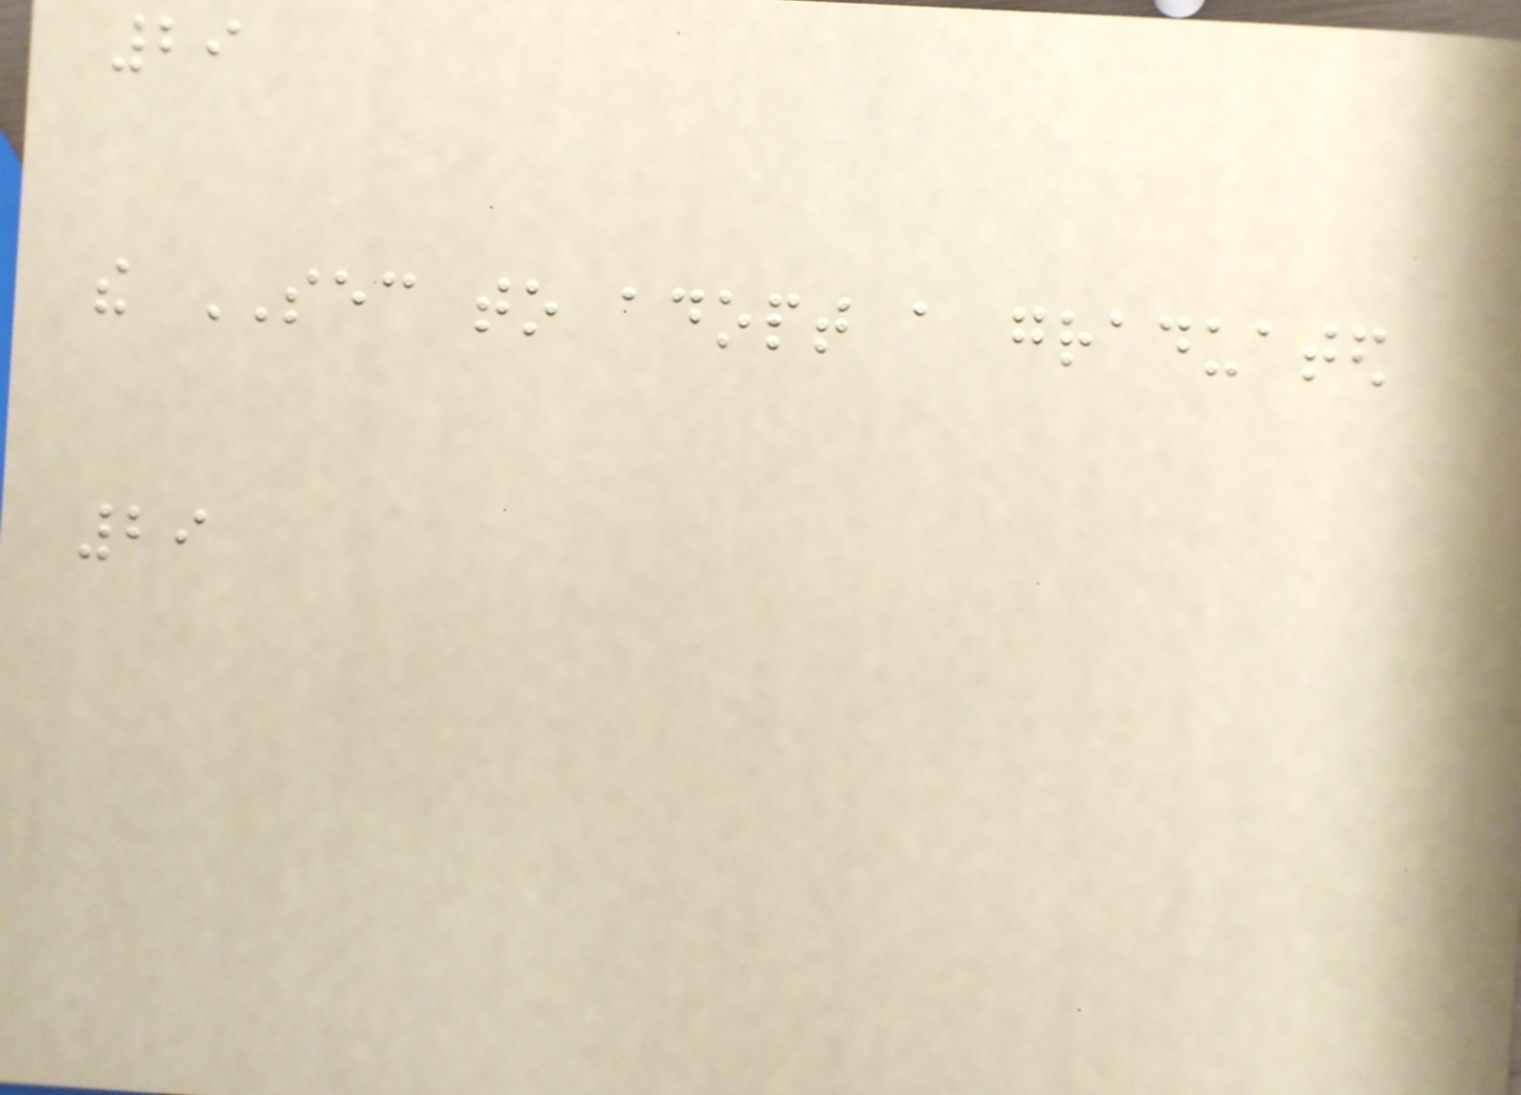29
the SEC to adopt a graduated
29
